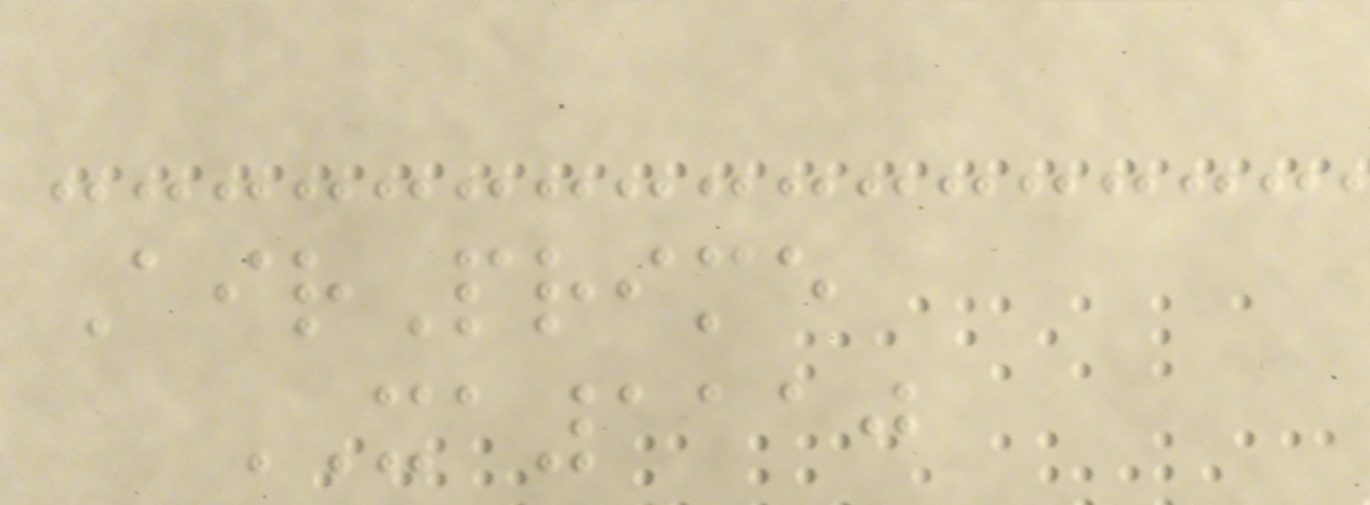AirPrime
XA1110
